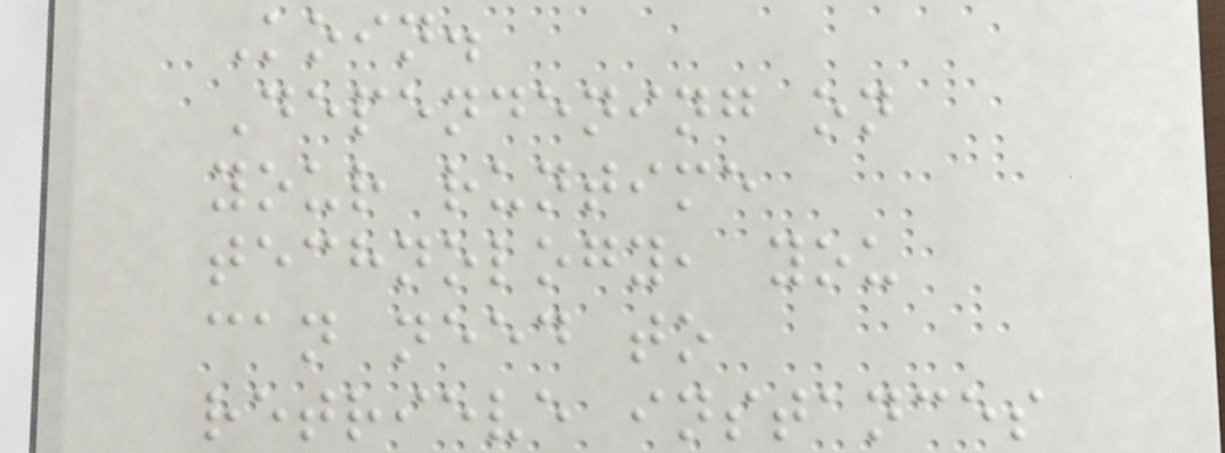Koin.
Dependening on
your runtime
technology, you
can need to
retrieve instances
